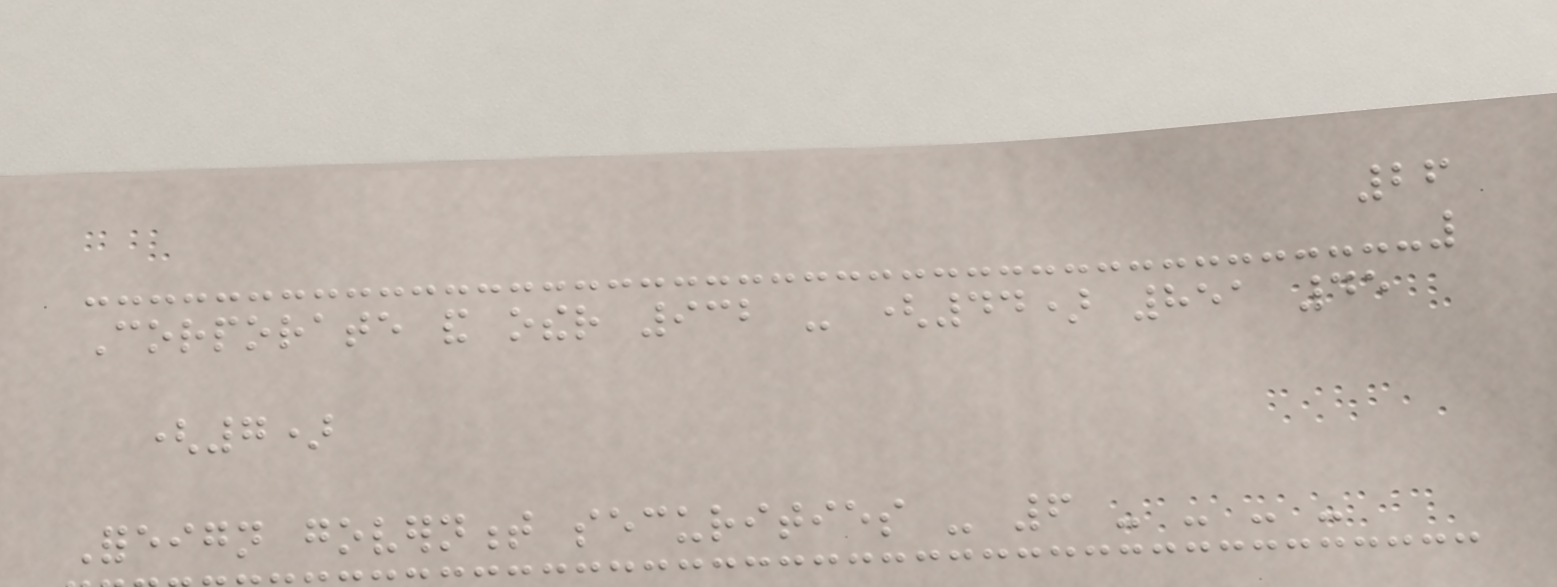26
Corporate and other 932 - (44) 851 45
(7)
Foreign government securities - 6 - - - -
